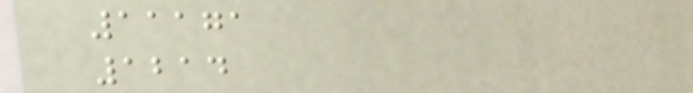11171
1214
